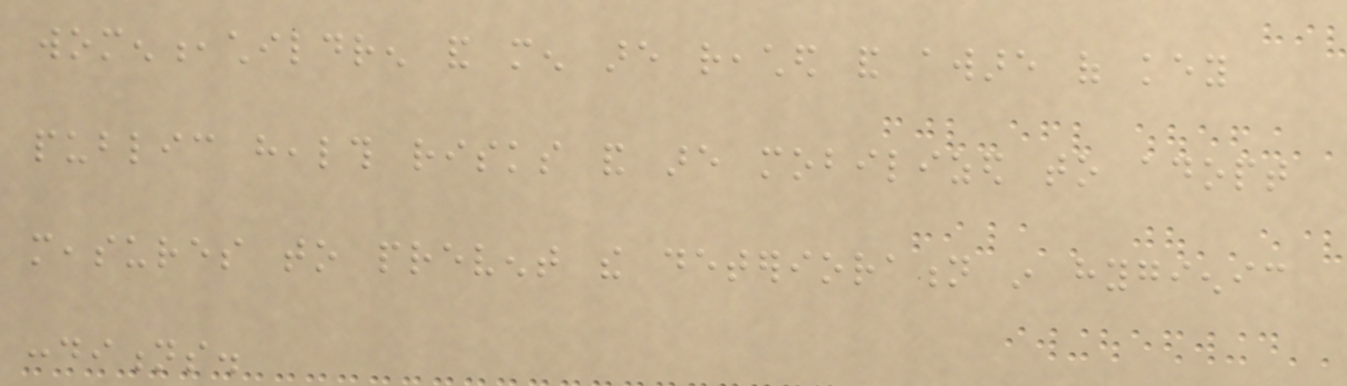women,children and men are reached and aware of key
public health risks and are mobilized to adopt
measures to prevent the deterioration in hygienic
conditions.
